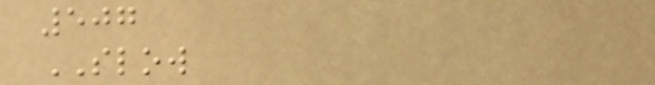507
SLOW
